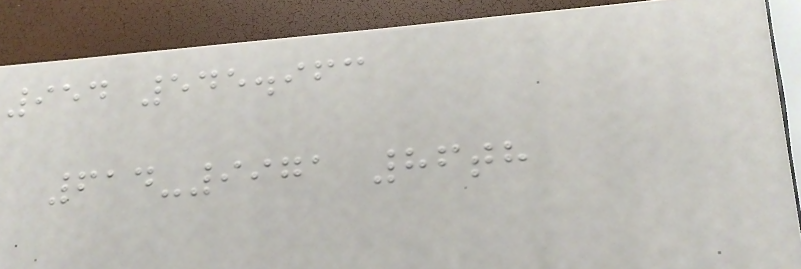954 545.963
614-9971 86th
